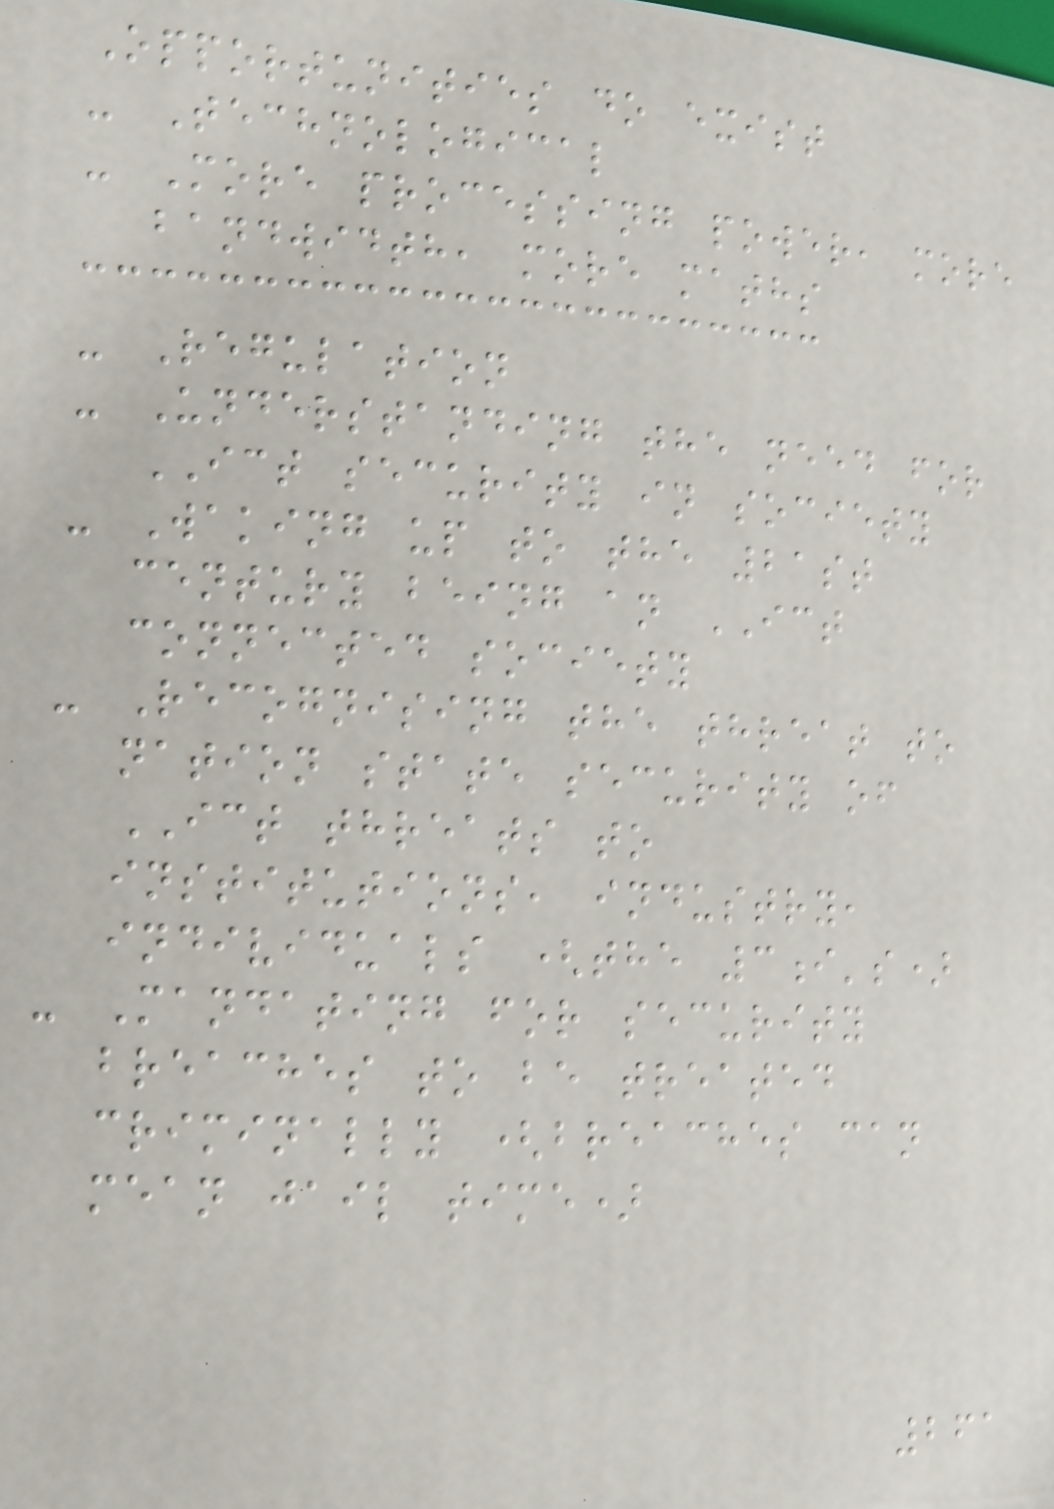Opportunities do exist
- Technological
- More processing power, more
bandwidth, more maths
- Regulation
- Understanding the need for
ICT security in society
- Waking up to the 21st
century being an ICT
connected society
- Recognising the threat to
nation state security of
ICT threats to
institutions, industry,
individuals (the 3i's)
- Mandating for security
breaches to be treated
criminally (breaches can
mean jail time)
261
